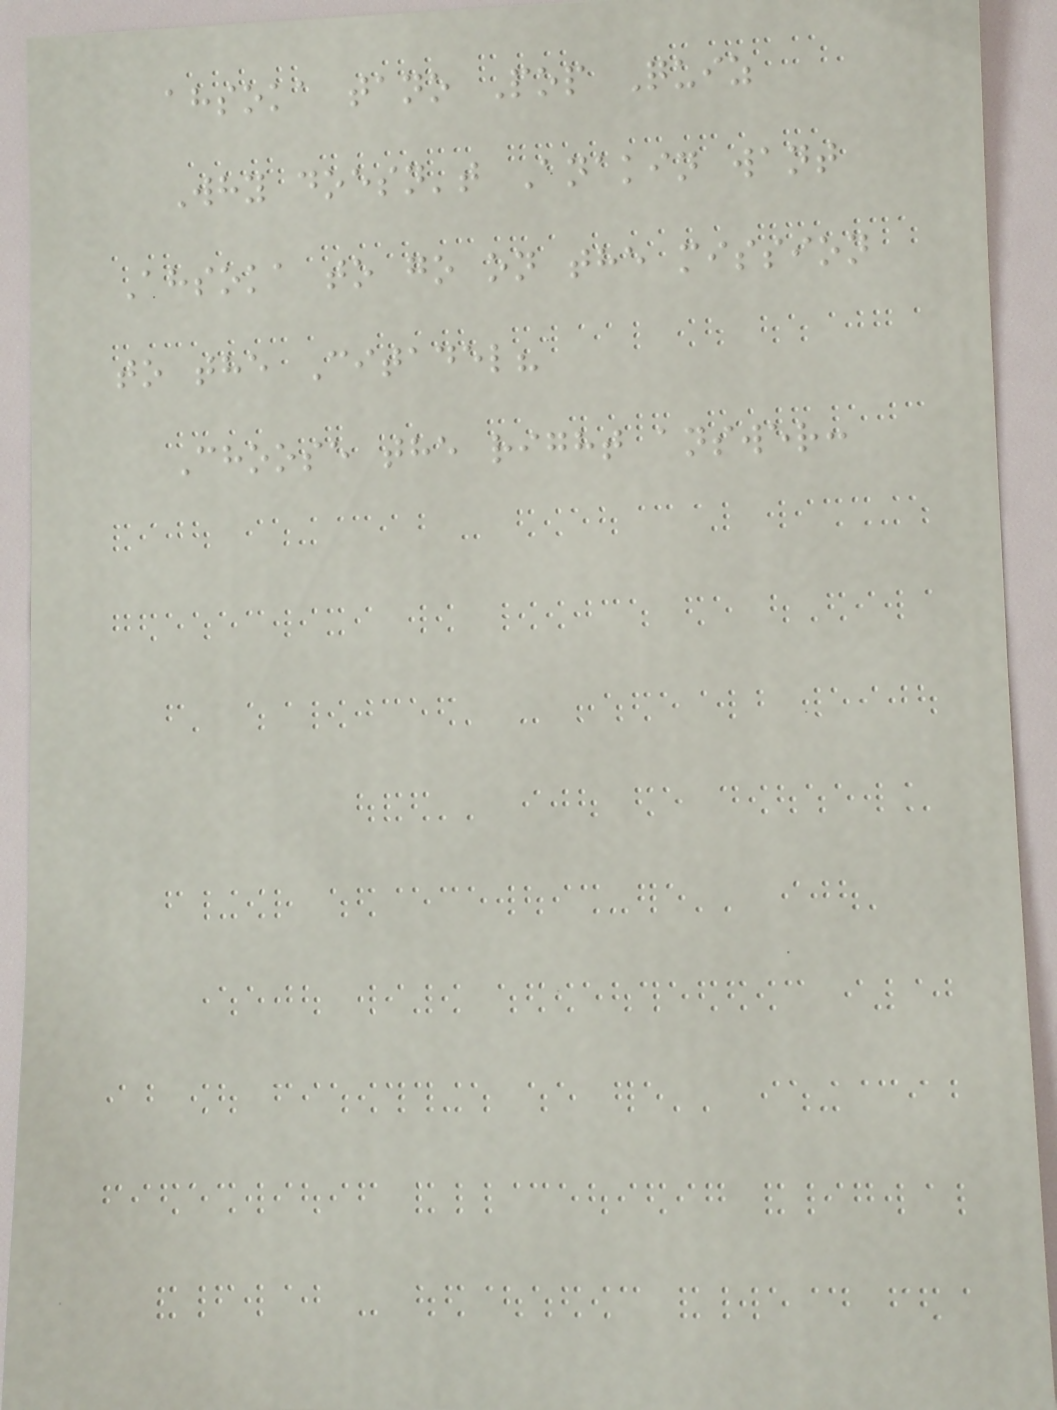ahsoka tano Pop Quiz
Why doesn't Anakin want
Ahsoka to go on the mission
to the Citadel?
Choose the right answer:
